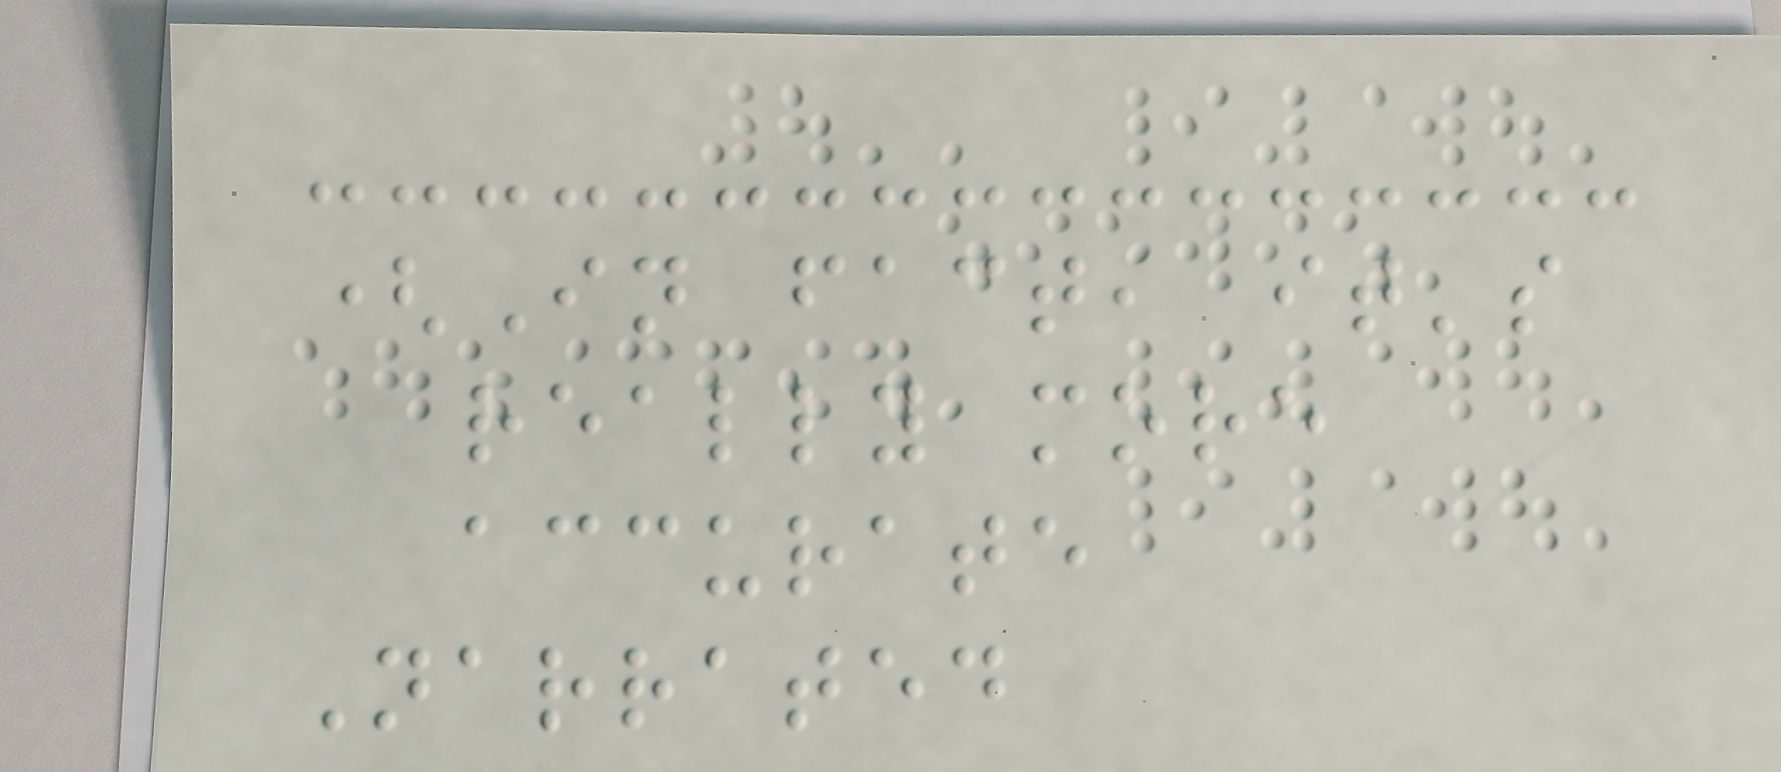(In fact, it's
really more
accurate
Narrated
